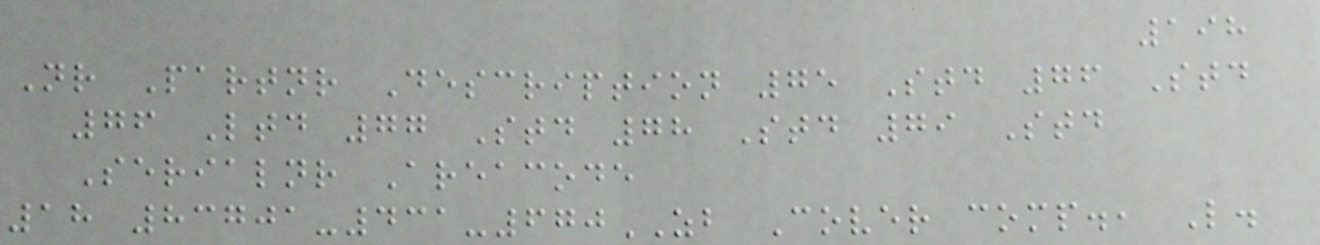198
Nr Partnr Description 75 Std 76 Std
76 Ltd 77 Std 78 Std 79 Std
Serialnr Areacode
18 83701-431-670ZB Cover comp., L.
